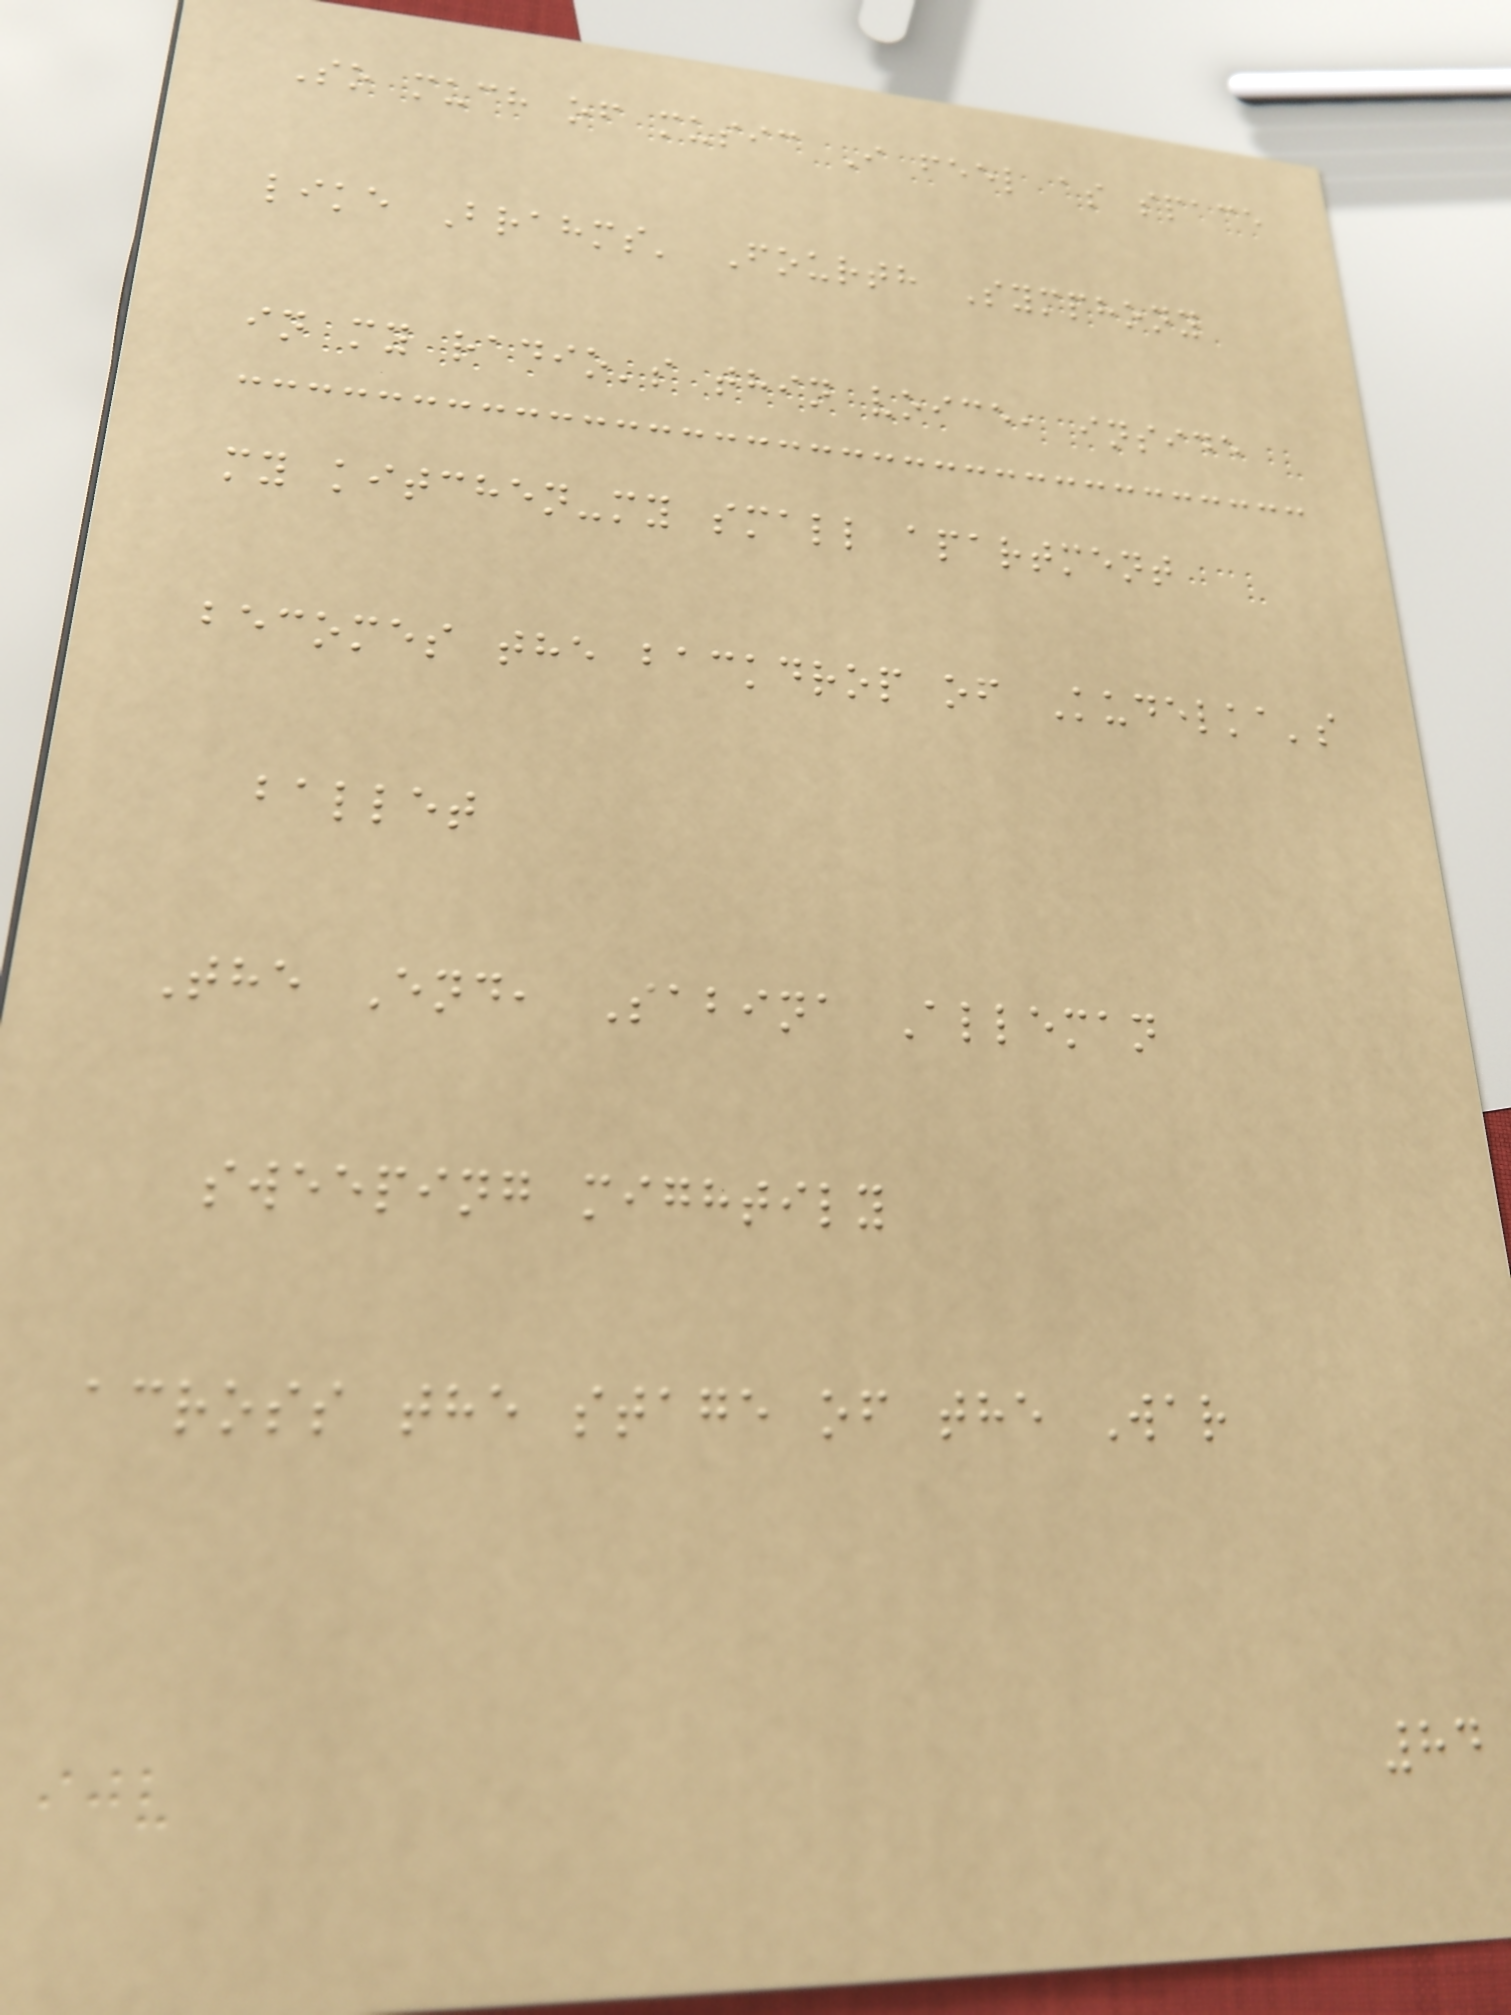So much of music I feel as space
like Brahms' Fourth Symphony
in my radio's thin voice, inside
my kitchen-my small apartment
becomes the backdrop of Kudelka's
ballet
The End, Sabina Alleman
sweeping mightily
across the stage of the War
84
